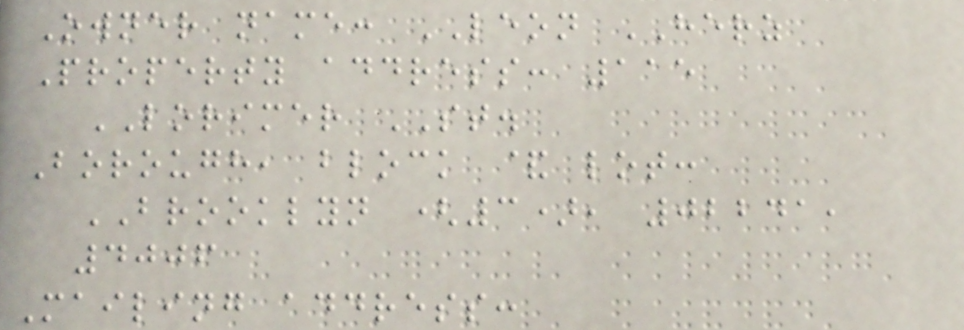Owner name: LEON HERZ
Property address: 115
LORIMER ST.
Borough, block & lot:
BROOKLYN (3), 02241,
4006
Mailing address:
